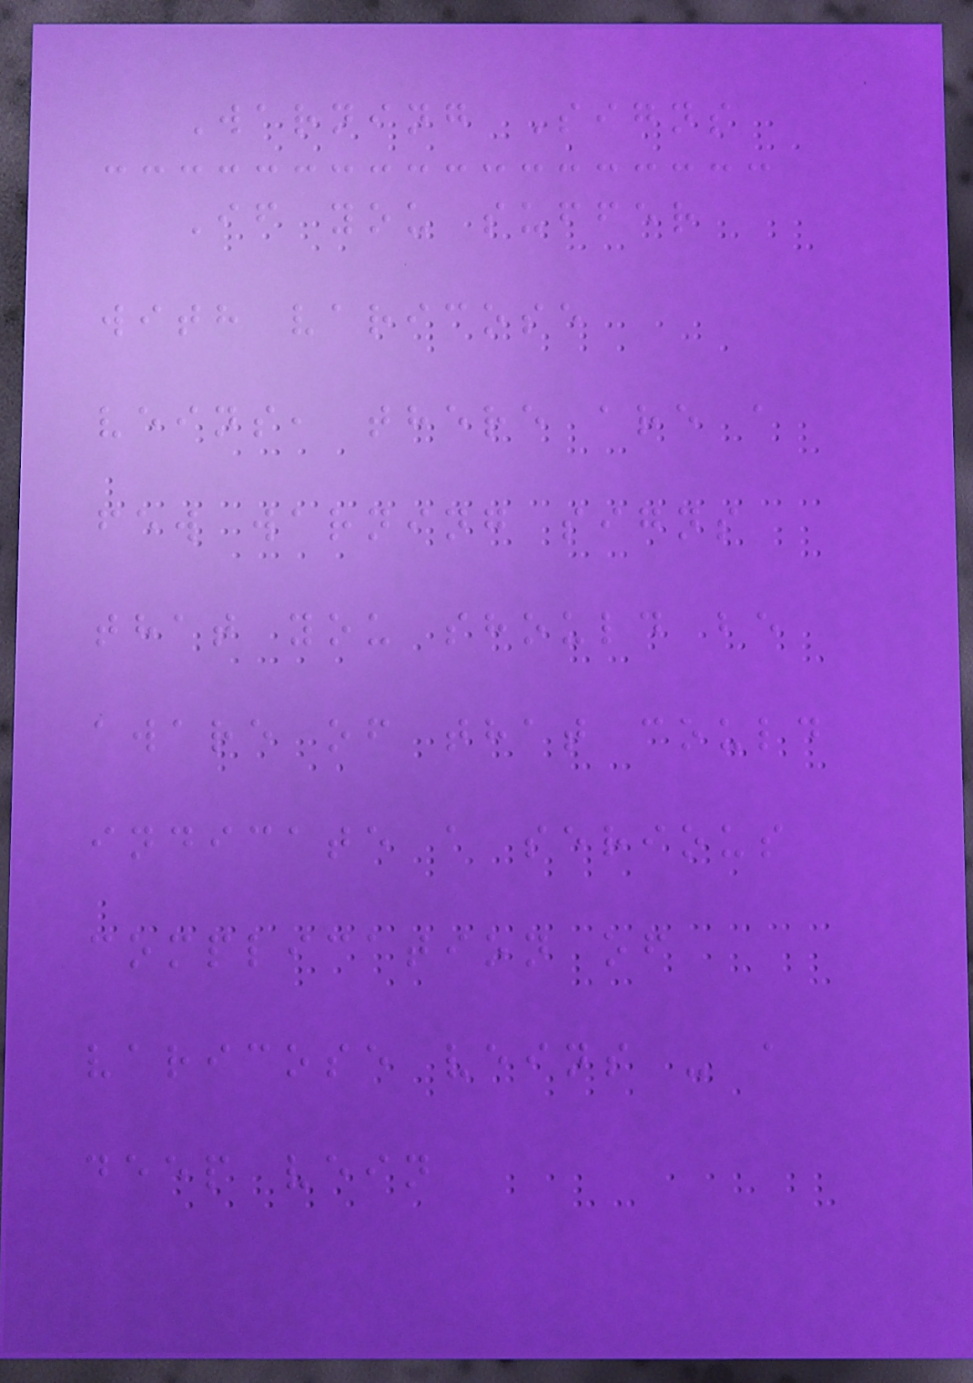Warning Signs
If you suffer
with varicose
veins, there are a
few warning signs
that you should be
aware of that could
indicate a serious
complication of
varicose veins - a
deep vein
